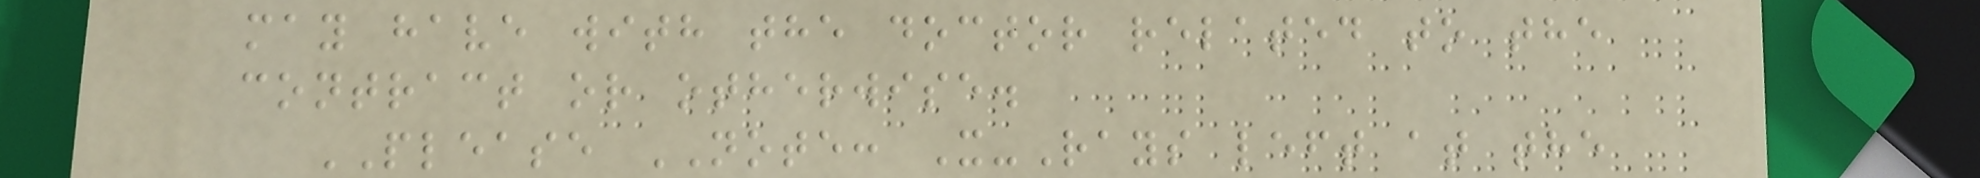may have with the doctor related to the
contract or otherwise.
PLEASE NOTE: X-Rays left at the
